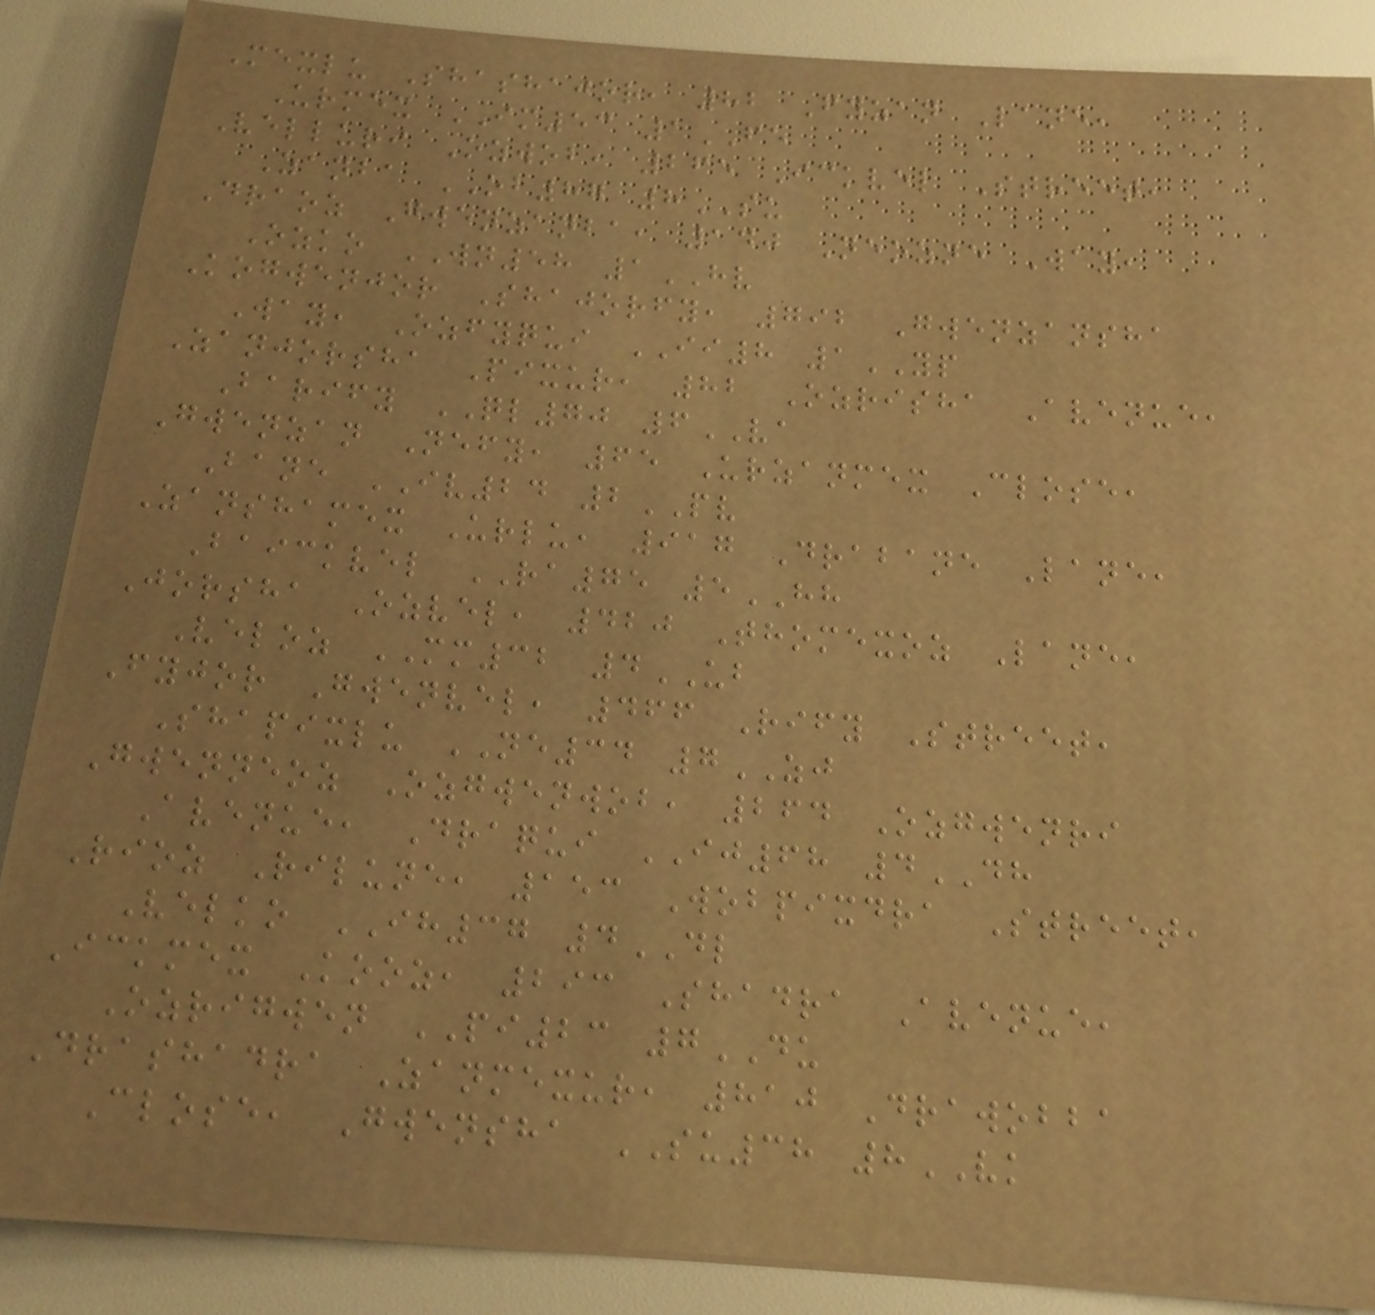Mexlu Shashajor, 82 Fyzan Lane,
Urmex IM53 1FE
Velluri Ozwob, 265 Ickvel Street,
Zanba OB87 8SU
Draoz Gwenzanba, 140 Neozne Way,
Ozko WN58 1HV
Kogwenjor Shajorfy, 792 Gwenzansha
Way, Ozfyqui II8 1YP
Zanjorsha Pixur, 82 Ozrisha Avenue,
Barify QL70 6VA
Gwenzan Nefy, 65 Urzanmex Close,
Bane IV24 2PV
Zanshamex Urlu, 917 Drabane Lane,
Baickvel RA75 5HH
Jorsha Ozvel, 420 Thomexoz Lane,
Veloz MM32 4UB
Fyjor Gwenvel, 466 Rify Street,
Shapixlu NE34 7ZJ
Gwenneoz Ozgwenwob, 264 Ozgwenri
Avenue, Draqui IJ68 4DH
Rioz Rilune, 153 Wobpixdra Street,
Velko IH37 4DL
Ickmex Kooz, 293 Shadra Avenue,
Ozrigwen PI23 7DU
Drashadra Zanmexur, 810 Drawobba
Close, Gwensha SU38 8VK
